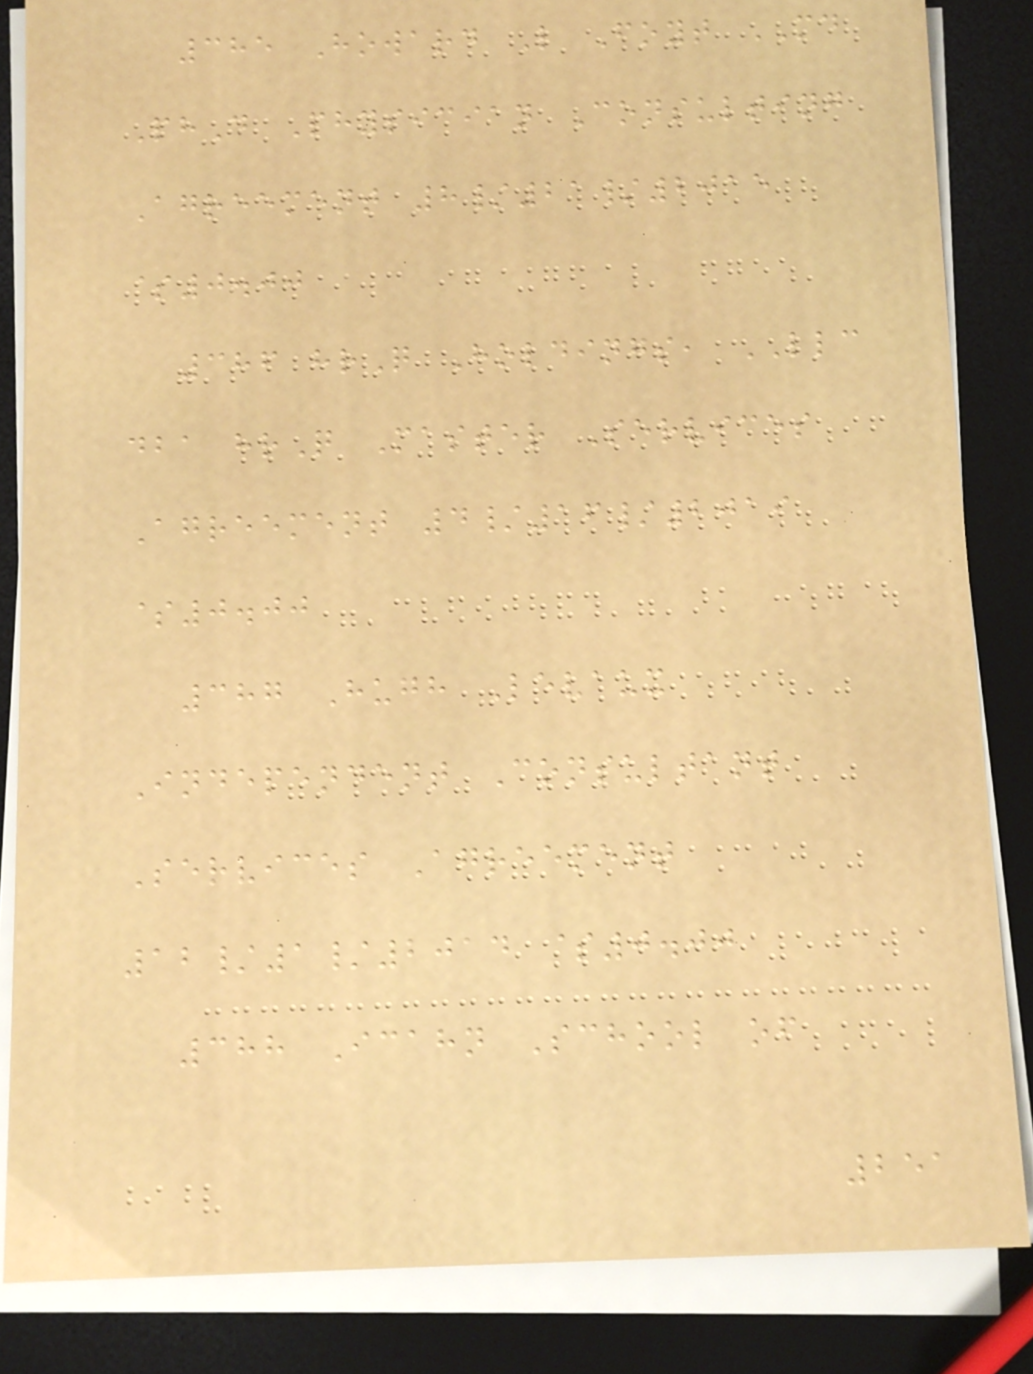385 Howard L Foyt MD
PhD Physician Consulting
Agreement 8/21/2015
$0.00
386 hrQ Holdings, LLC
dba hrQ Master Services
Agreement 4/16/2019
$0.00
387 Hugh Levaux
Independent Consultant
Services Agreement
12/1/2014 $0.00
388 Icahn School of
251
